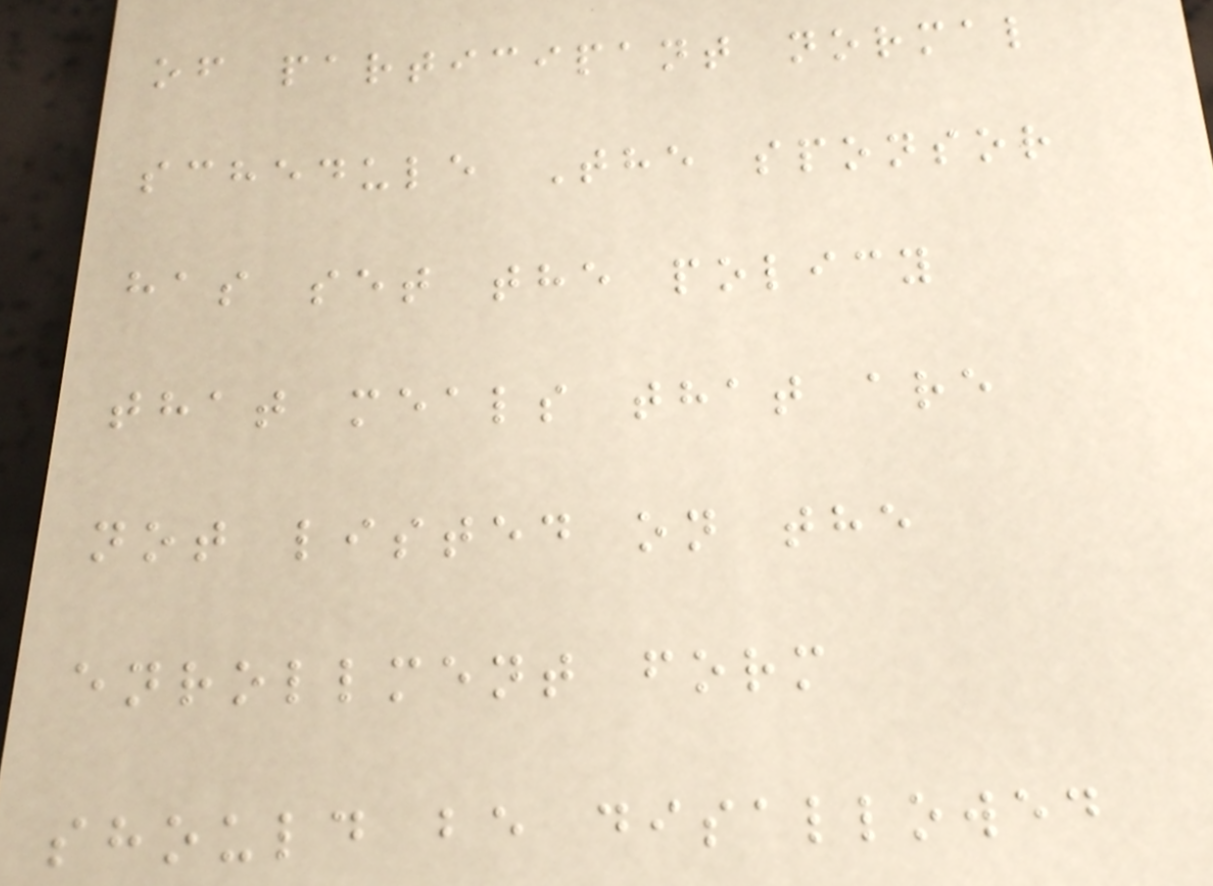of participant normal
schedule The sponsor
has set the policy
that meals that are
not listed on the
enrollment form
should be disallowed
